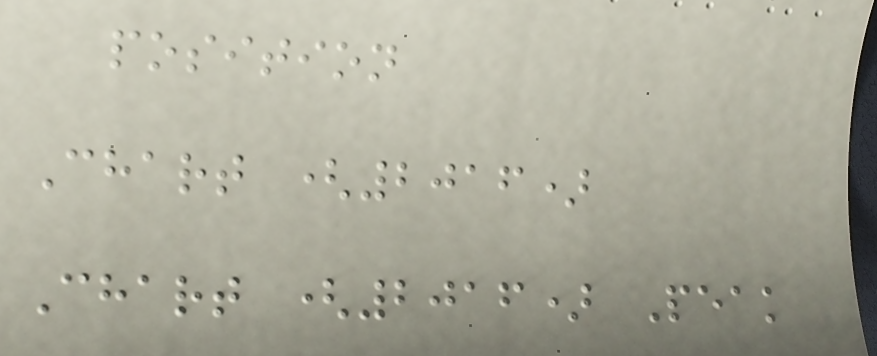position
Chart (2016)
Chart (2016) Peak
